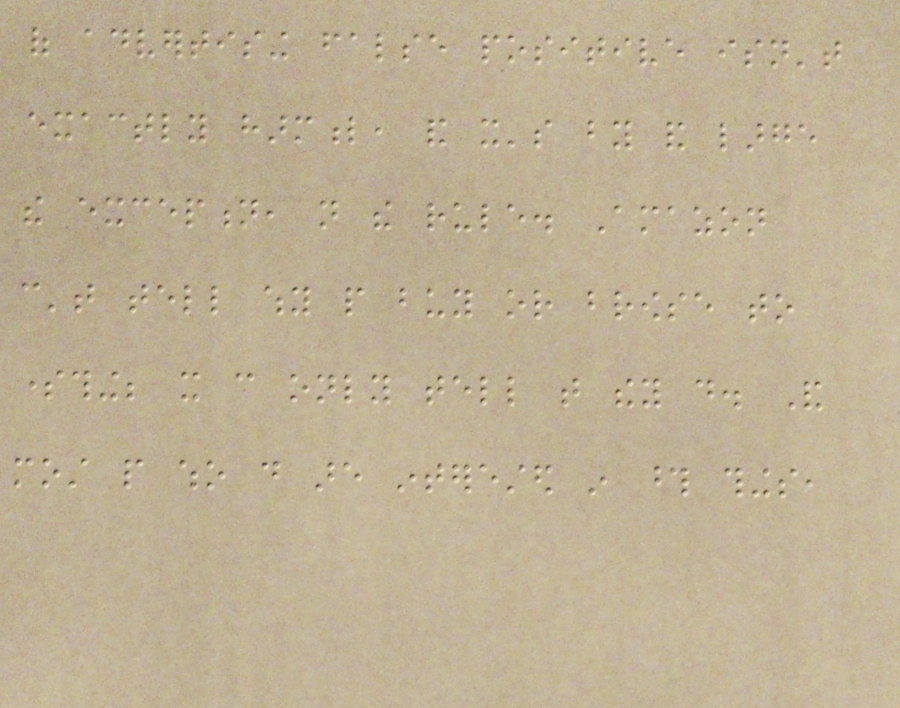of advertising false positive isn't
exactly harmful, and it's by and large
the exception, not the rule. Amazon
can't tell why people buy or browse to
something; it can only tell that they do. And
most people who do are interested in those things,
